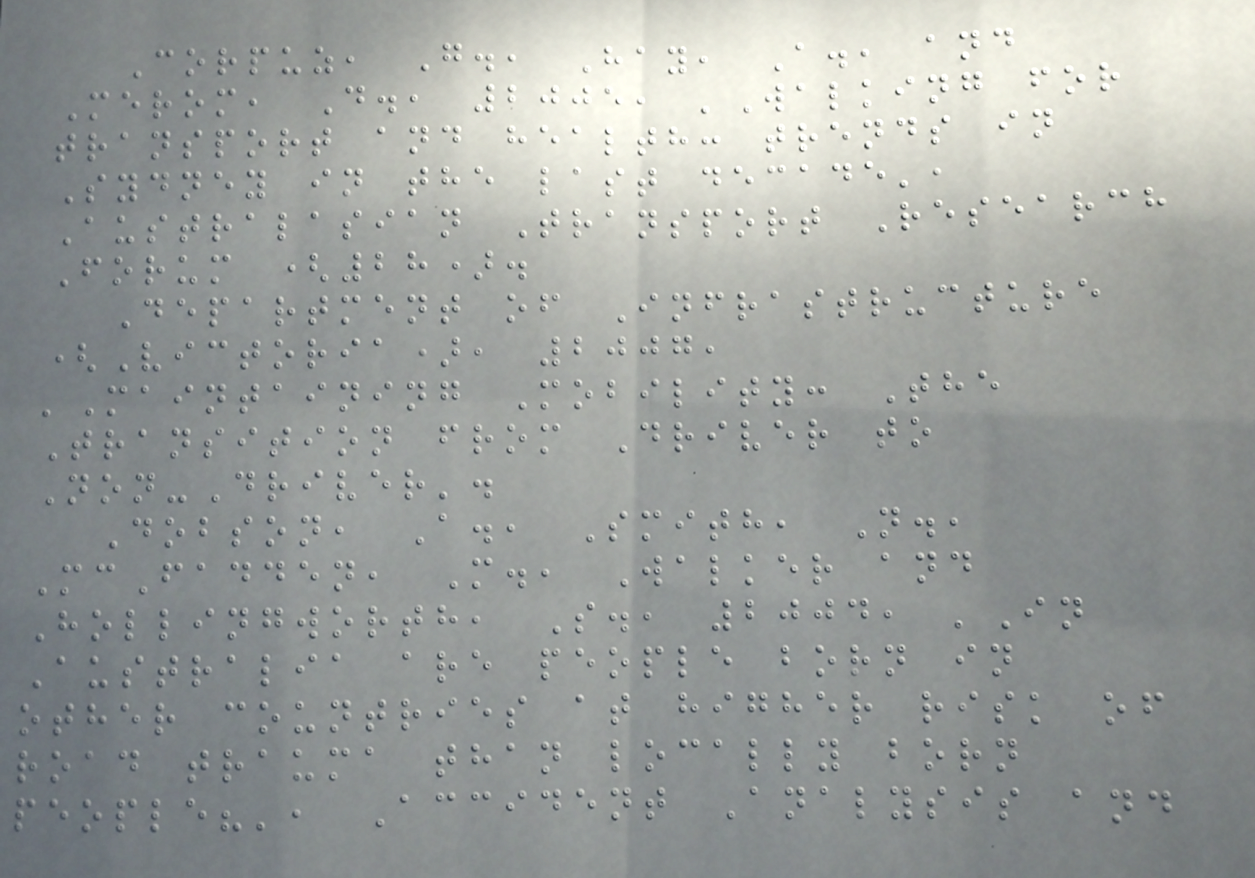Corpuz, G., Hay, A., and
Merom, D., 2005, 'Walking for
transport and health: trends in
Sydney in the last decade',
Australasian Transport Research
Forum (28).
Department of Infrastructure
(Victoria), 2007,
'Maintaining Mobility: The
Transition from Driver to
Non-Driver'.
Dobson, A., Smith, N.,
McFadden, M., Walker and
Hollingworth, S., 2004, 'In
Australia are people born in
other countries at higher risk of
road trauma than locally born
people?', Accident Analysis and
